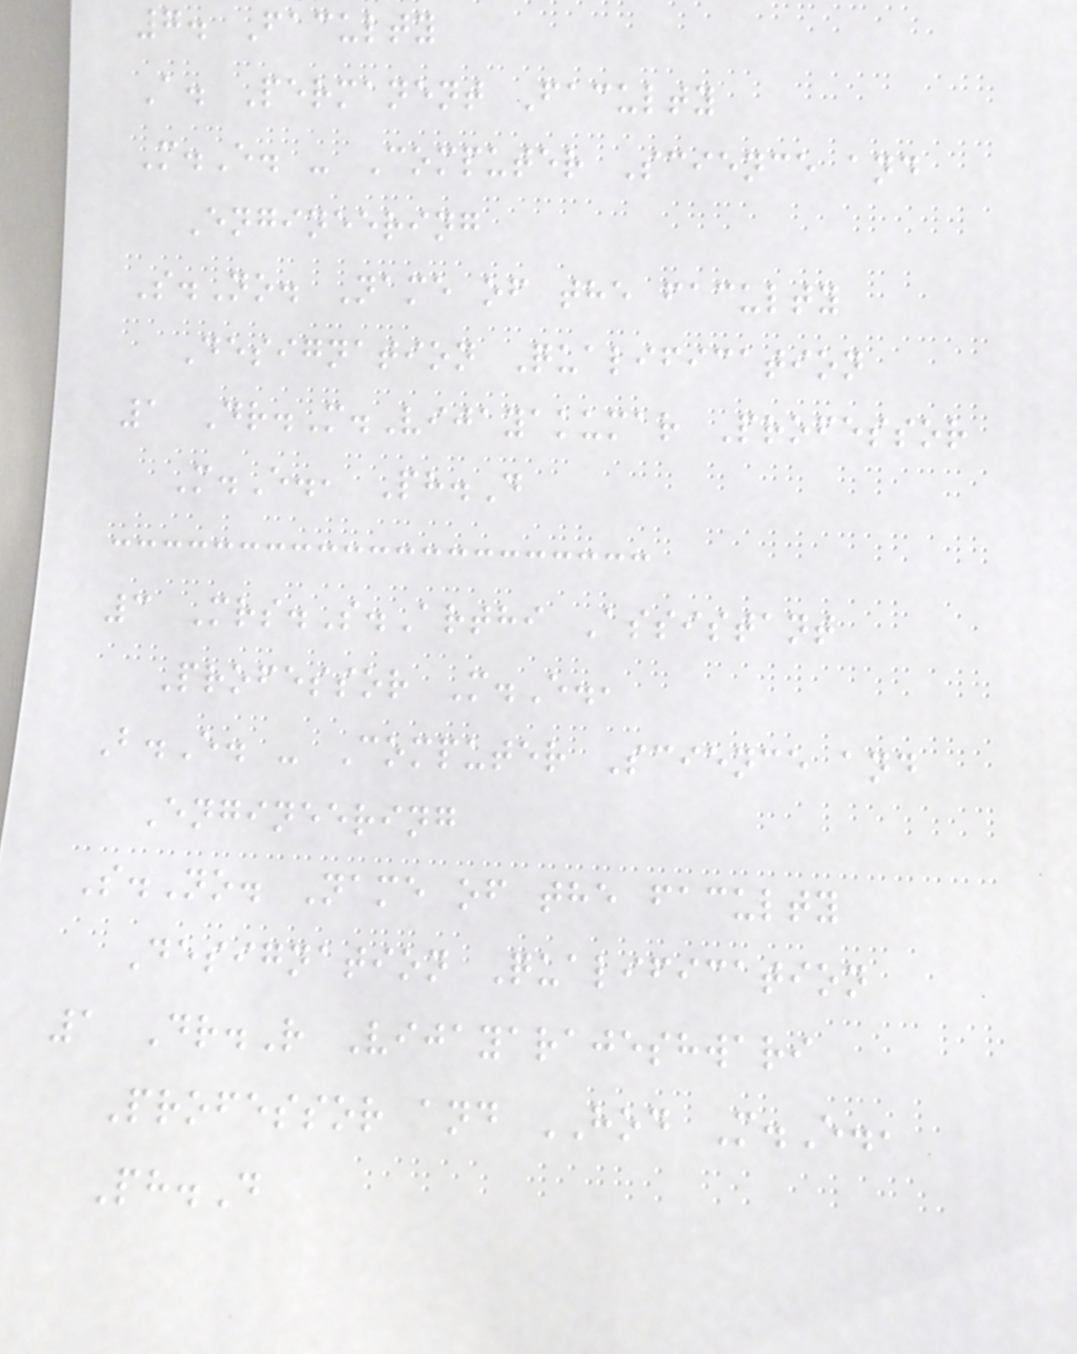7. Faculty
A. Permanent Faculty
M.E. - Computer Science and
Engineering
S.No. Name of the faculty
Designation Qualification
1 Dr.M.Vijayakumar Professor
M.E., Ph.D
3 Mrs.S.Arthi Assistant
Professor M.E.,
B.E. - Computer Science and
Engineering
S.No. Name of the faculty
Designation Qualification
1 Dr.R Vijayarajeshwari
Professor and HOD M.E.,
Ph.D
